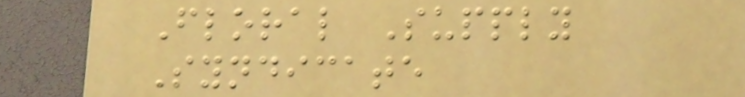Floral Supply
Syndicate
